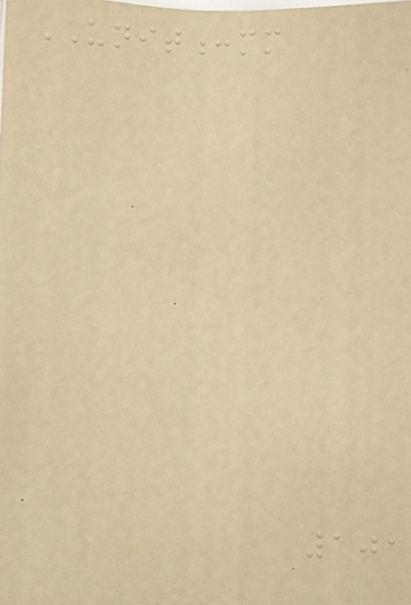UNIT:mm
101
